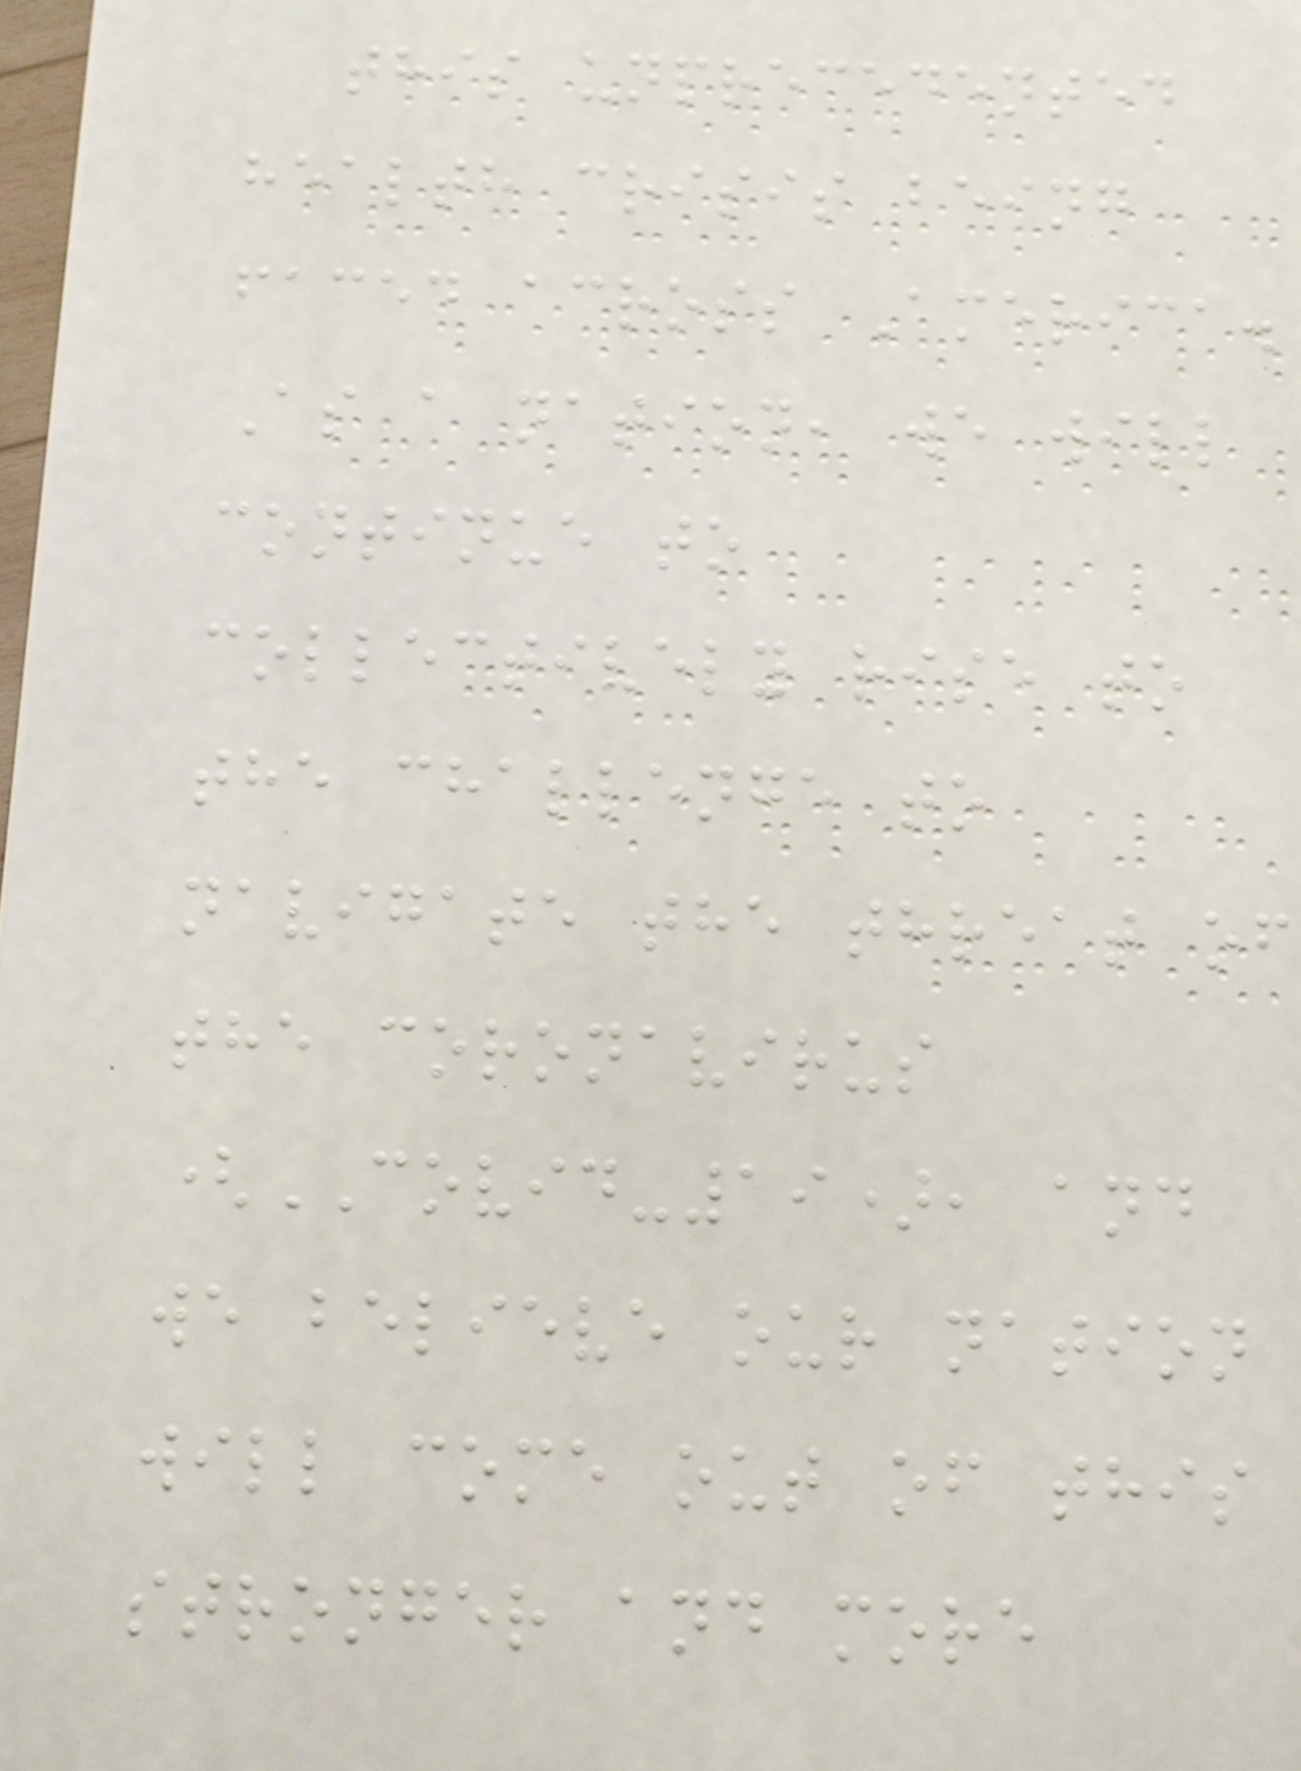this unprecedented
health crisis being
faced across America.
As a nation, we will
continue to
collectively rise to
the challenge to
navigate the threat of
the coronavirus
(COVID-19), and
we believe our nation
will come out of this
stronger and more
